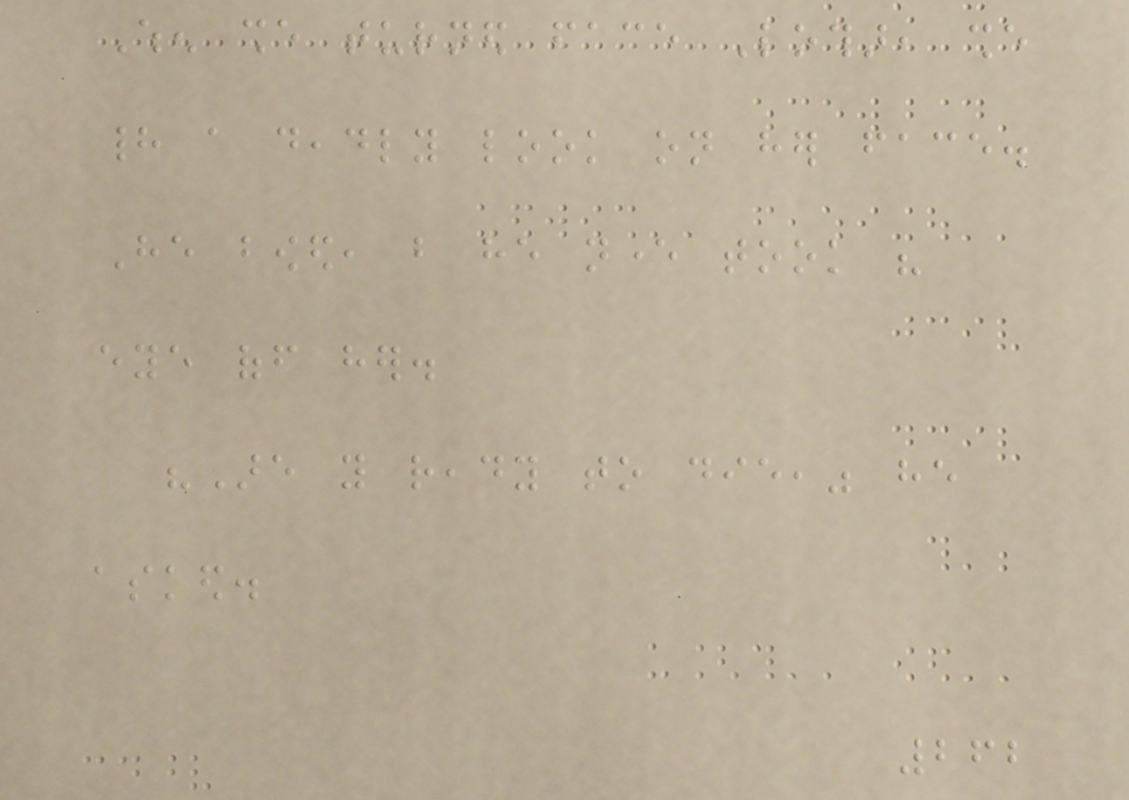When she turned face Lothar, she
had a deadly look on her face.
He bowed, but he never took his
eye off her.
"Are you ready to die," he
asked.
262
